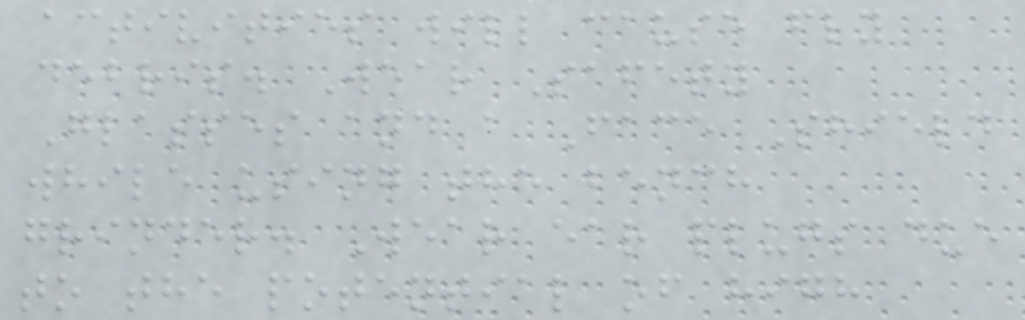activities will cause fly
debris. Wear Safety
Glasses and a Face Shield
while using the bench
grinder. Wear ear plugs due
to the potential of high
